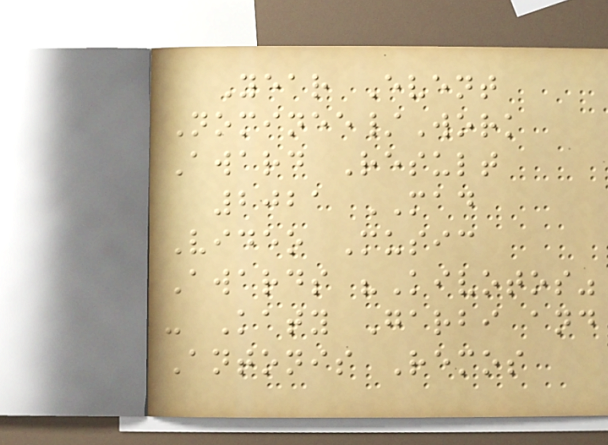Year Event
Nominee/Work
Award Result
2021 MAD
Video Music
Awards "Kivotos"
- Katy Garbi and
Antonis Remos
